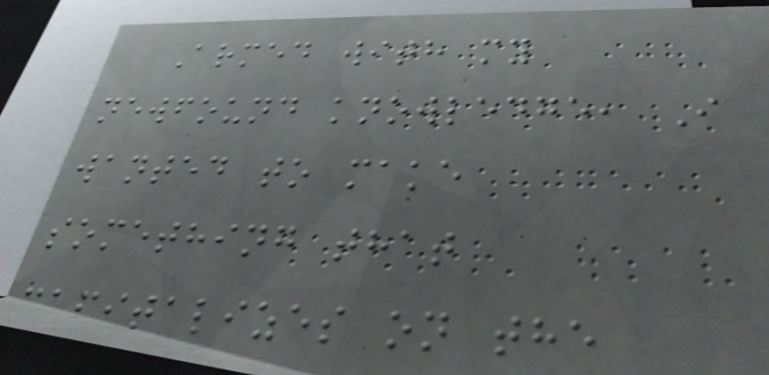Armed with my
newfound knowledge, I
wanted to make
something that
capitalizes on the
